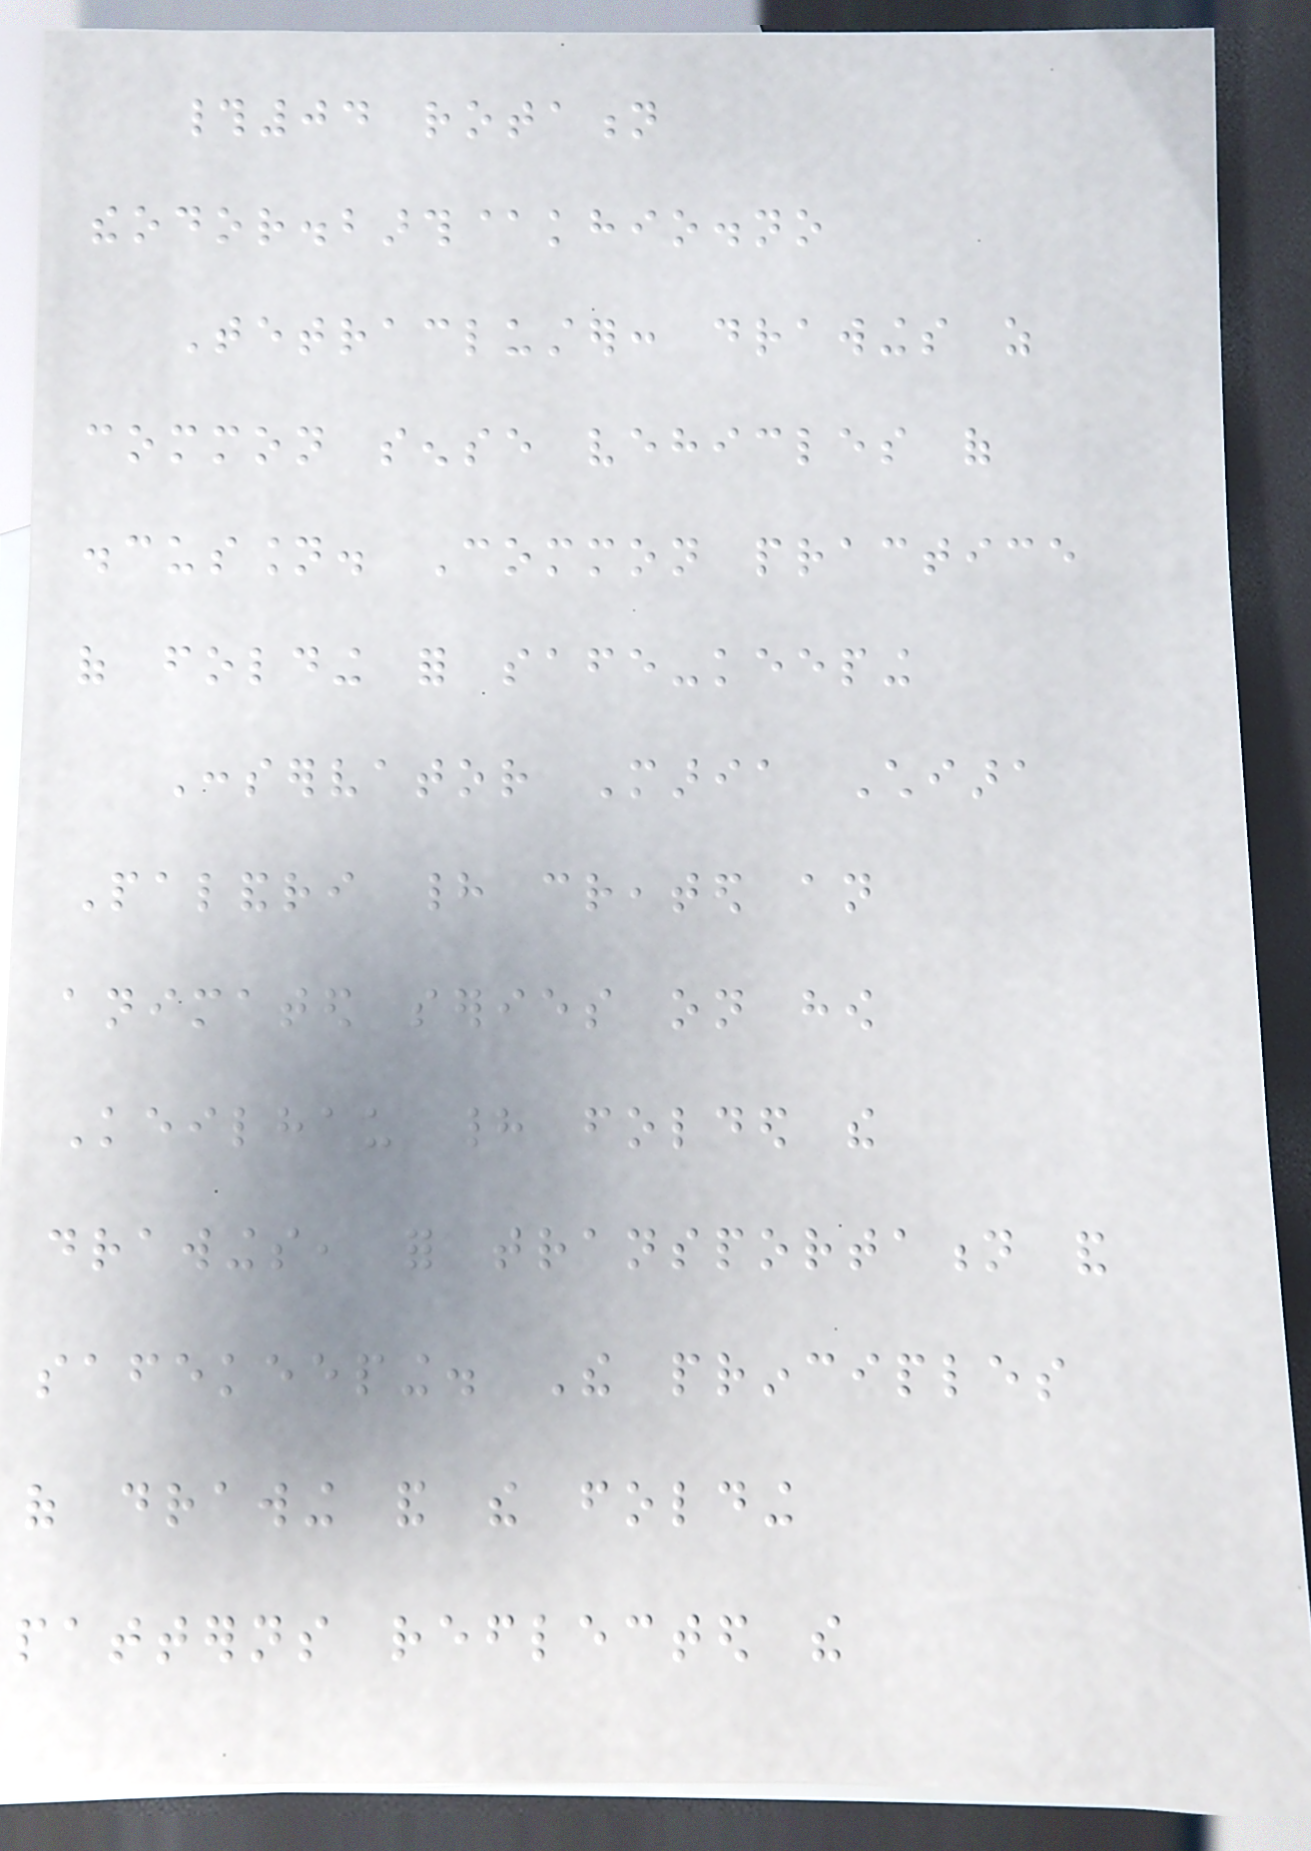#04 rotation
theodor.barth@khio.no
Tetracluster: drawings as
common sense vehicles of
discussion. Common practice
of folding for safe-keeping
Conservator Maria Chiara
Palandri had created an
animated series on how
Keilhau had folded the
drawings, for transportation and
safekeeping. The principles
of drawing and the folding
patterns reflected the
